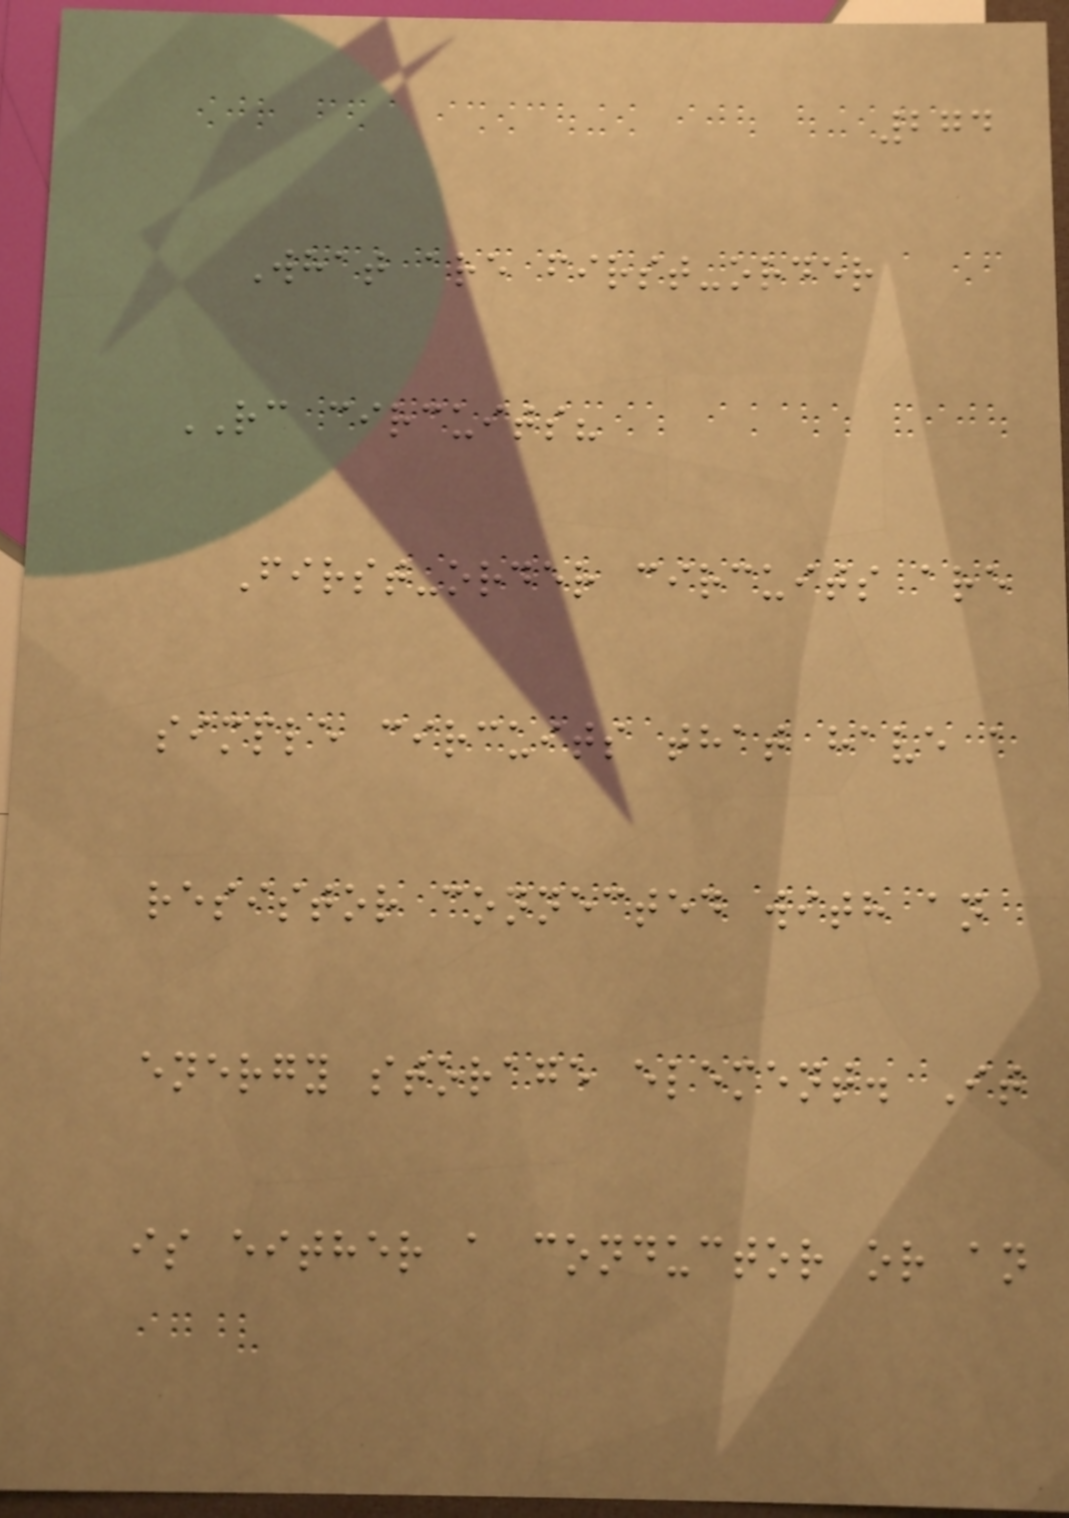274
What are first-order
RC circuits?
First-order circuits are
simple circuits that have a
resistor connected with an
energy storage element. It
is either a conductor or an
